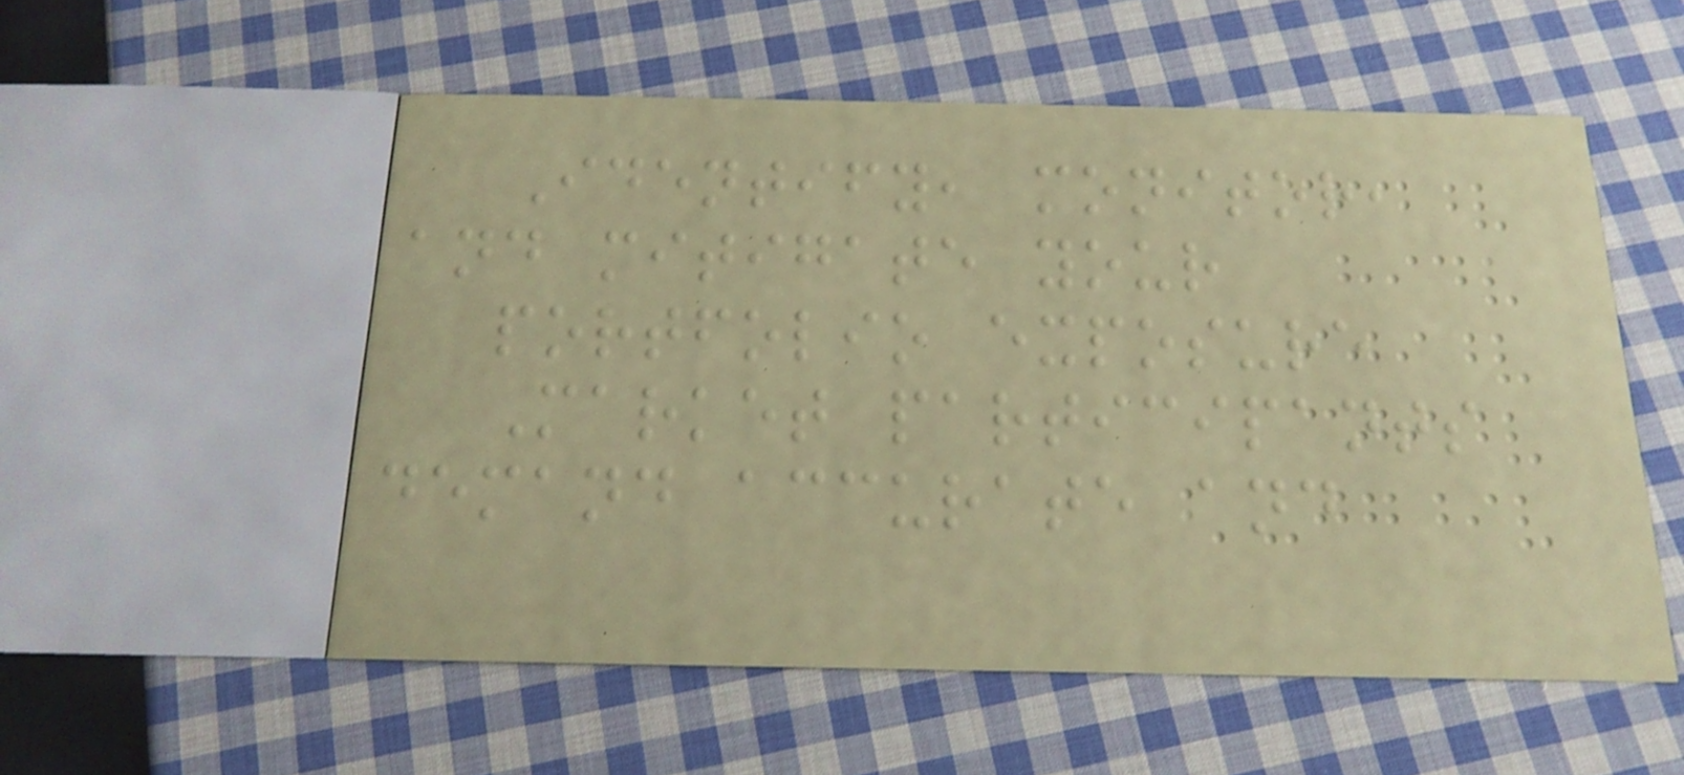Identify, monitor,
and mitigate your
portfolio exposure
Market participants
demand accurate and
